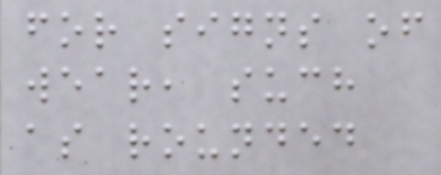for signs of
wear, such
as rounded
